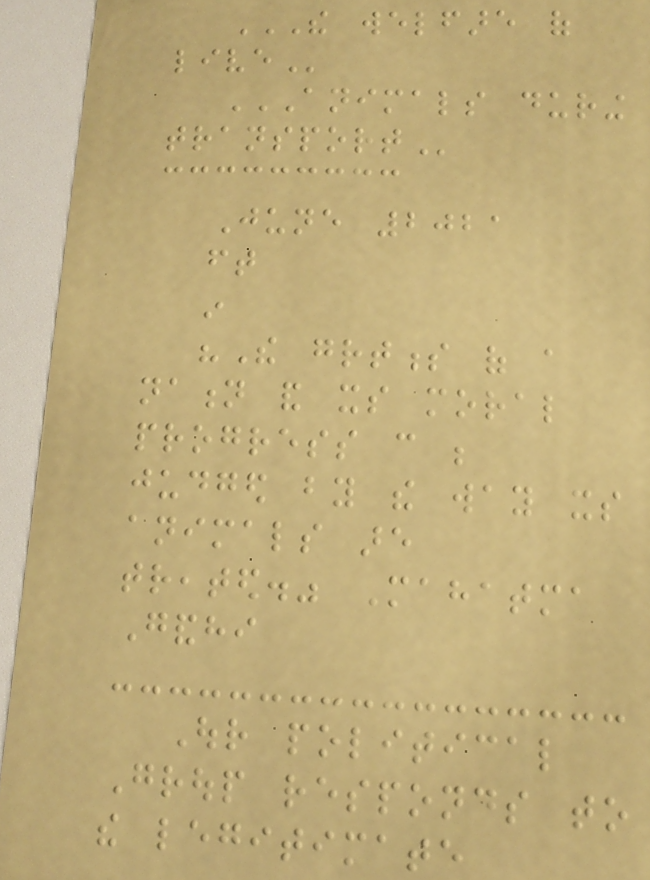THE WELFARE OF
LIVE
ANIMALS DURING
TRANSPORT
June 2021
ft
in
"The greatness of a
nation and its moral
progress can be
judged by the way its
animals are
treated." Mahatma
Gandhi
Our political
Group responds to
the legitimate
